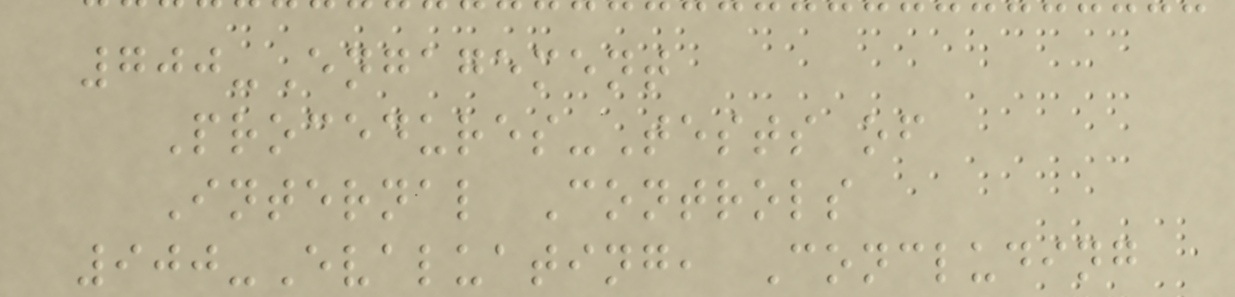700-Engagement
Procedures-Tests of
Internal Controls
900-Evaluating, Concluding
